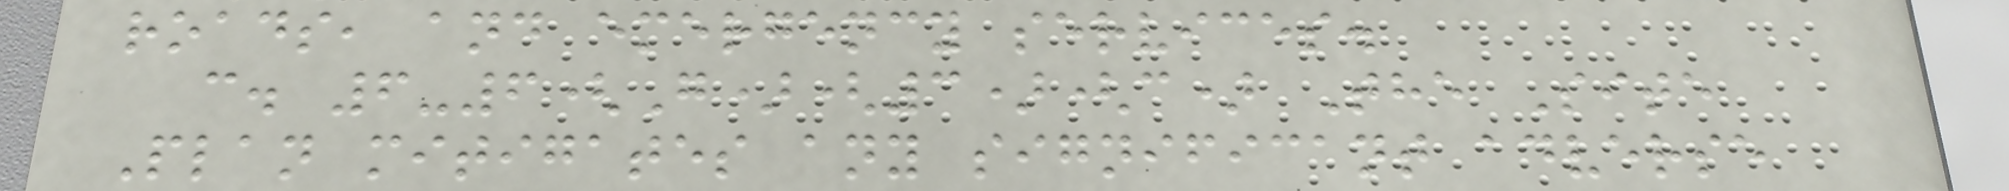roads, and emergency services.
c. 6-6(G)(3)(c) The Site
Plan mitigates any significant adverse
